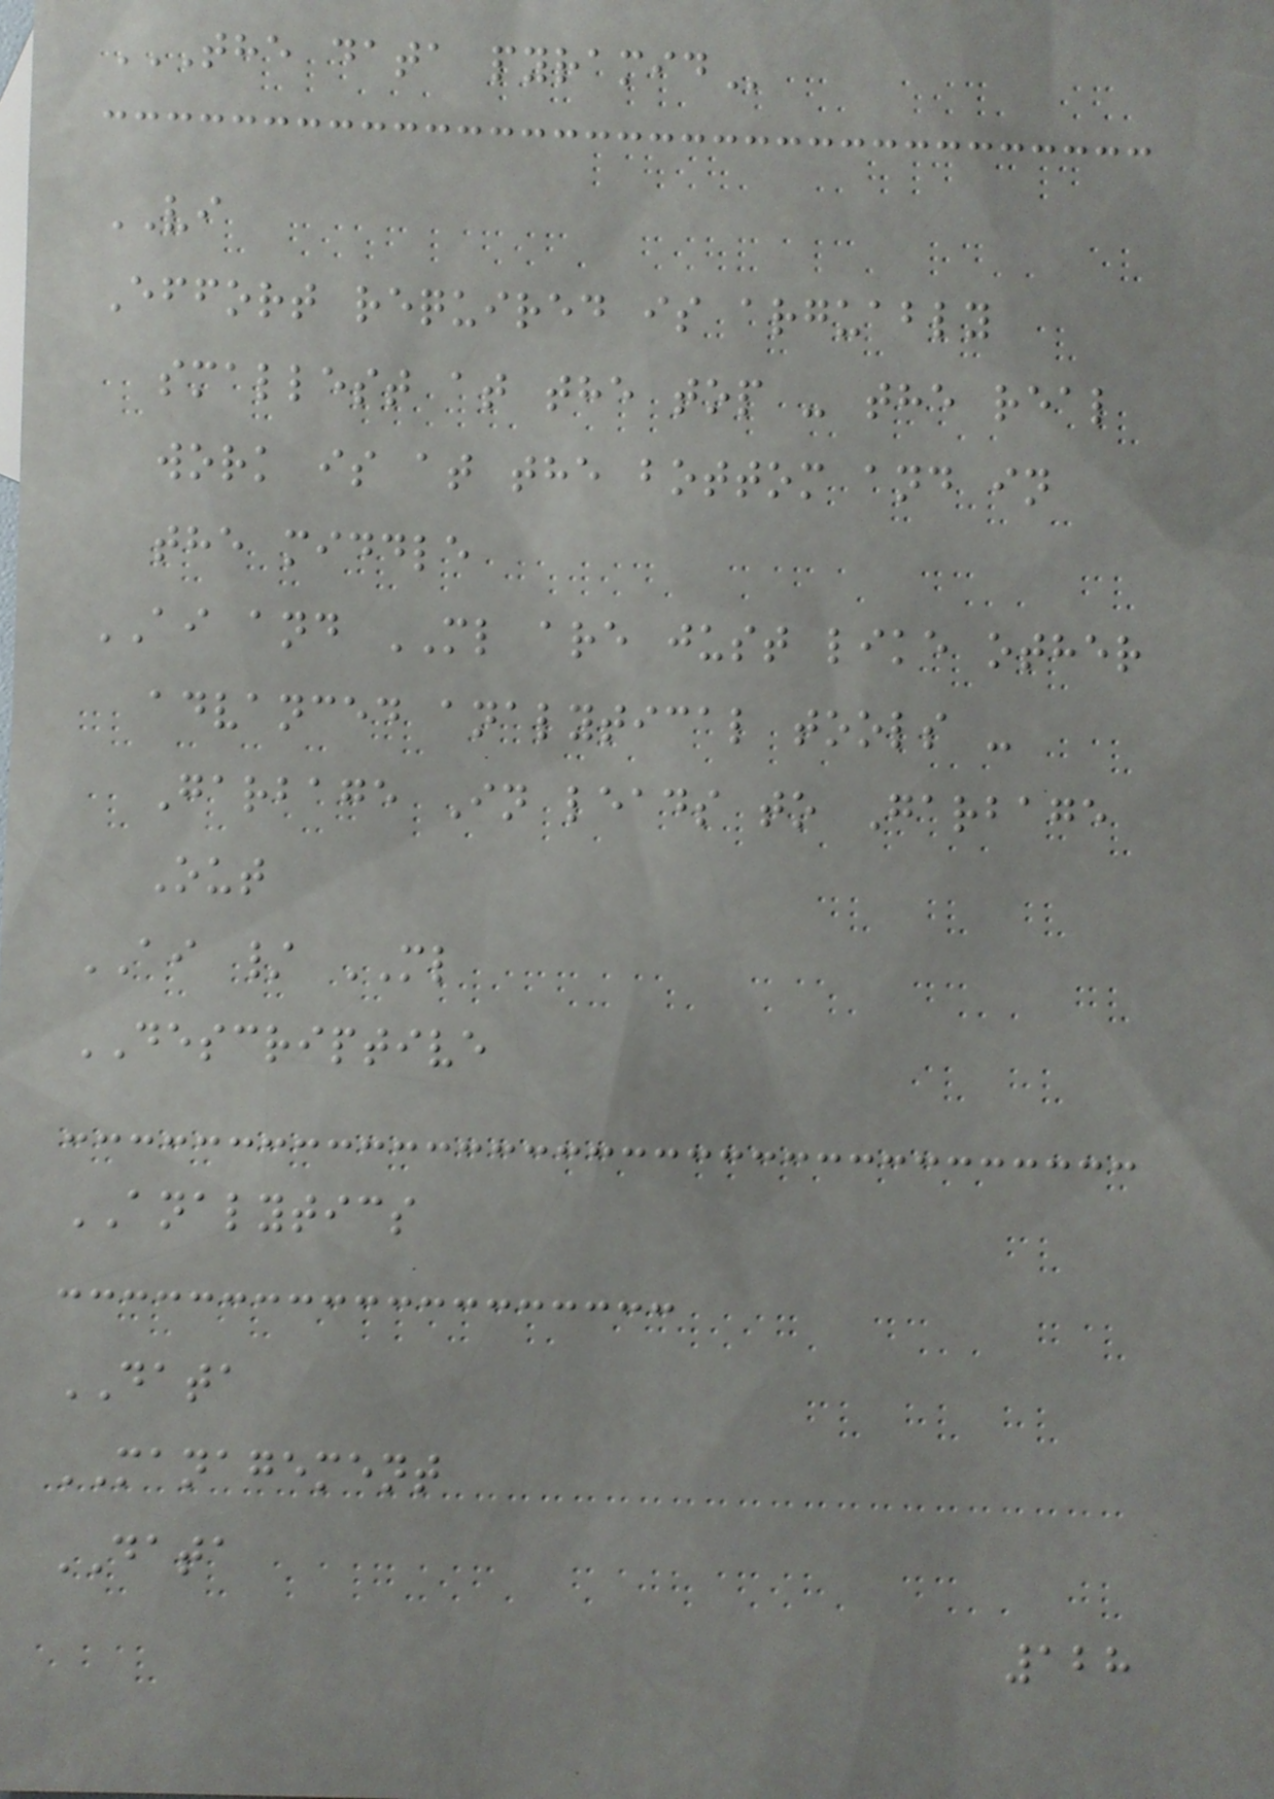THE DATA PYRAMID
VI
Effort required is arguably
smallest at the top - the real
work is at the bottom and in
the middle
AI and ML are just like other
advanced analytical tools -
Garbage In leads to Garbage
Out
AI / ML
DESCRIPTIVE
ANALYTICS
DATA
MANAGEMENT
DATA
128
